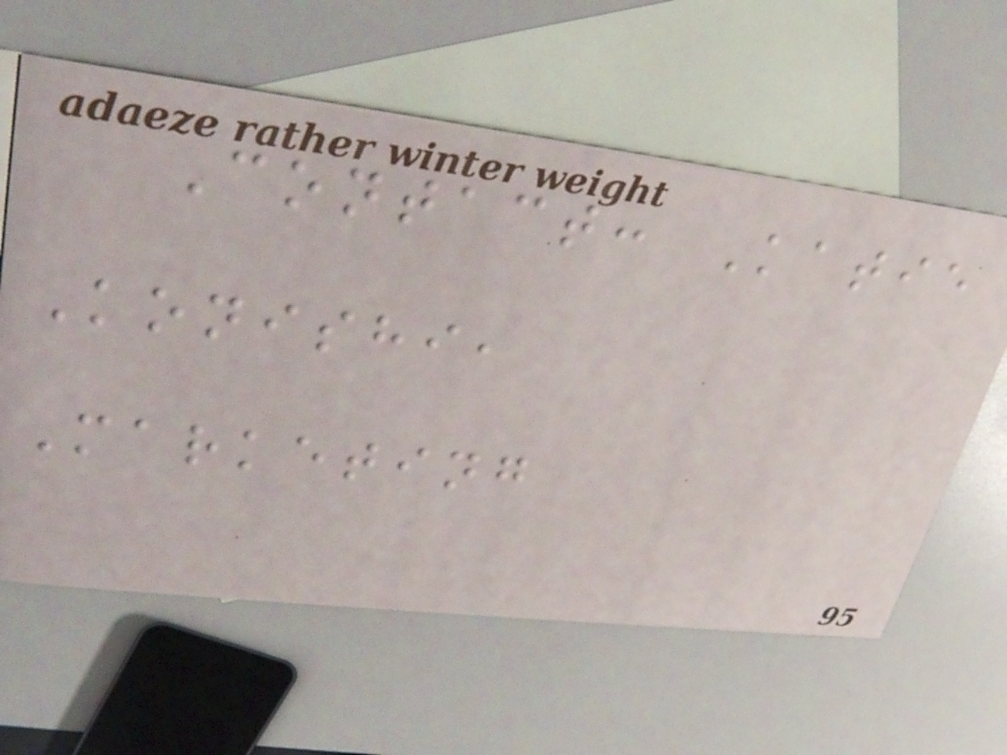Contact: Katie
Konishi,
Marketing
